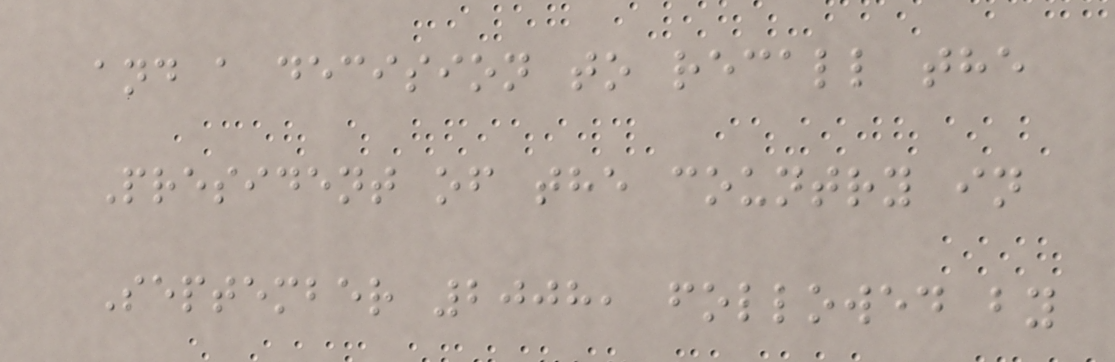and a decision to recall the
President of the country in
September 2008, followed by
